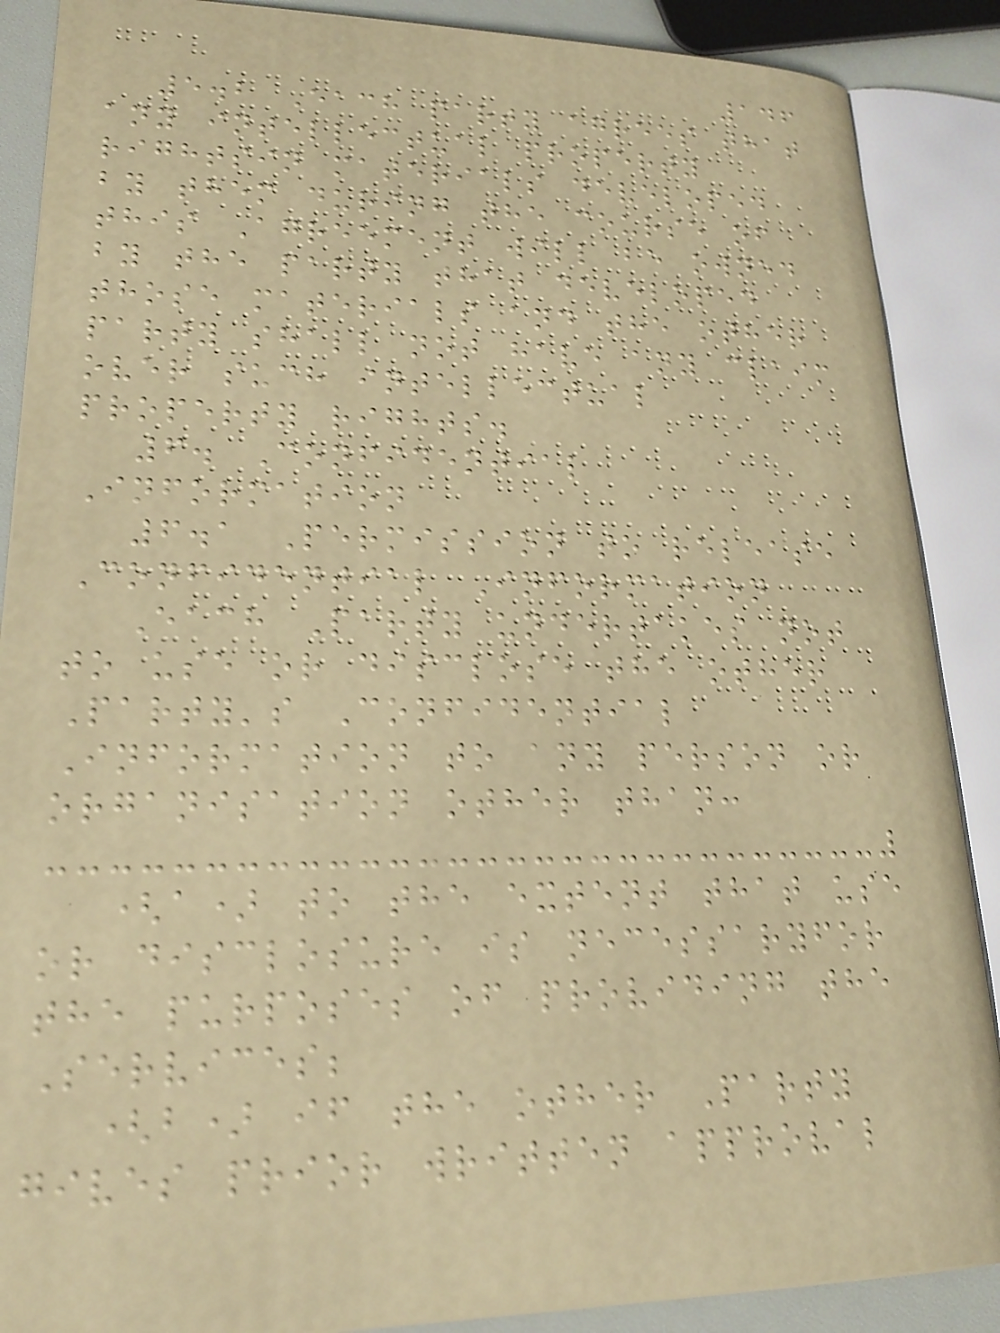146
5.2 Each party agrees that
any intellectual property
rightsin materials developed
by them during the course of
this Agreement will be owned
by the party that developed
those materials and the other
party shall not have any claim
over such intellectual
property rights.
6. Confidential
Information
6.1 Permission to release
Confidential Information
Each Party undertakes not
to use or disclose the other
Party's Confidential
Information to any person or
organisation other than:
(a) to the extent that use
or disclosure is necessaryfor
the purposes of providing the
Services;
(b) if the other Party
gives prior written approval
